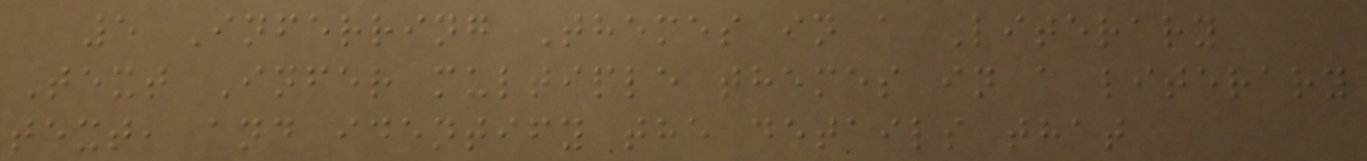5 Inferring Themes in a Literary
Text Infer multiple themes in a literary
text, and identify the details that
